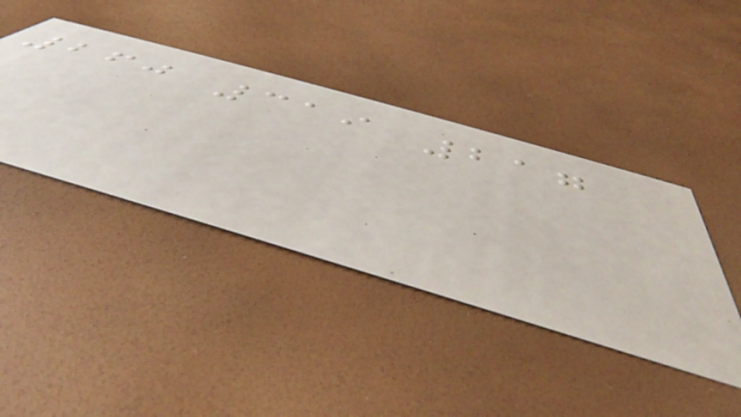260 319 217
